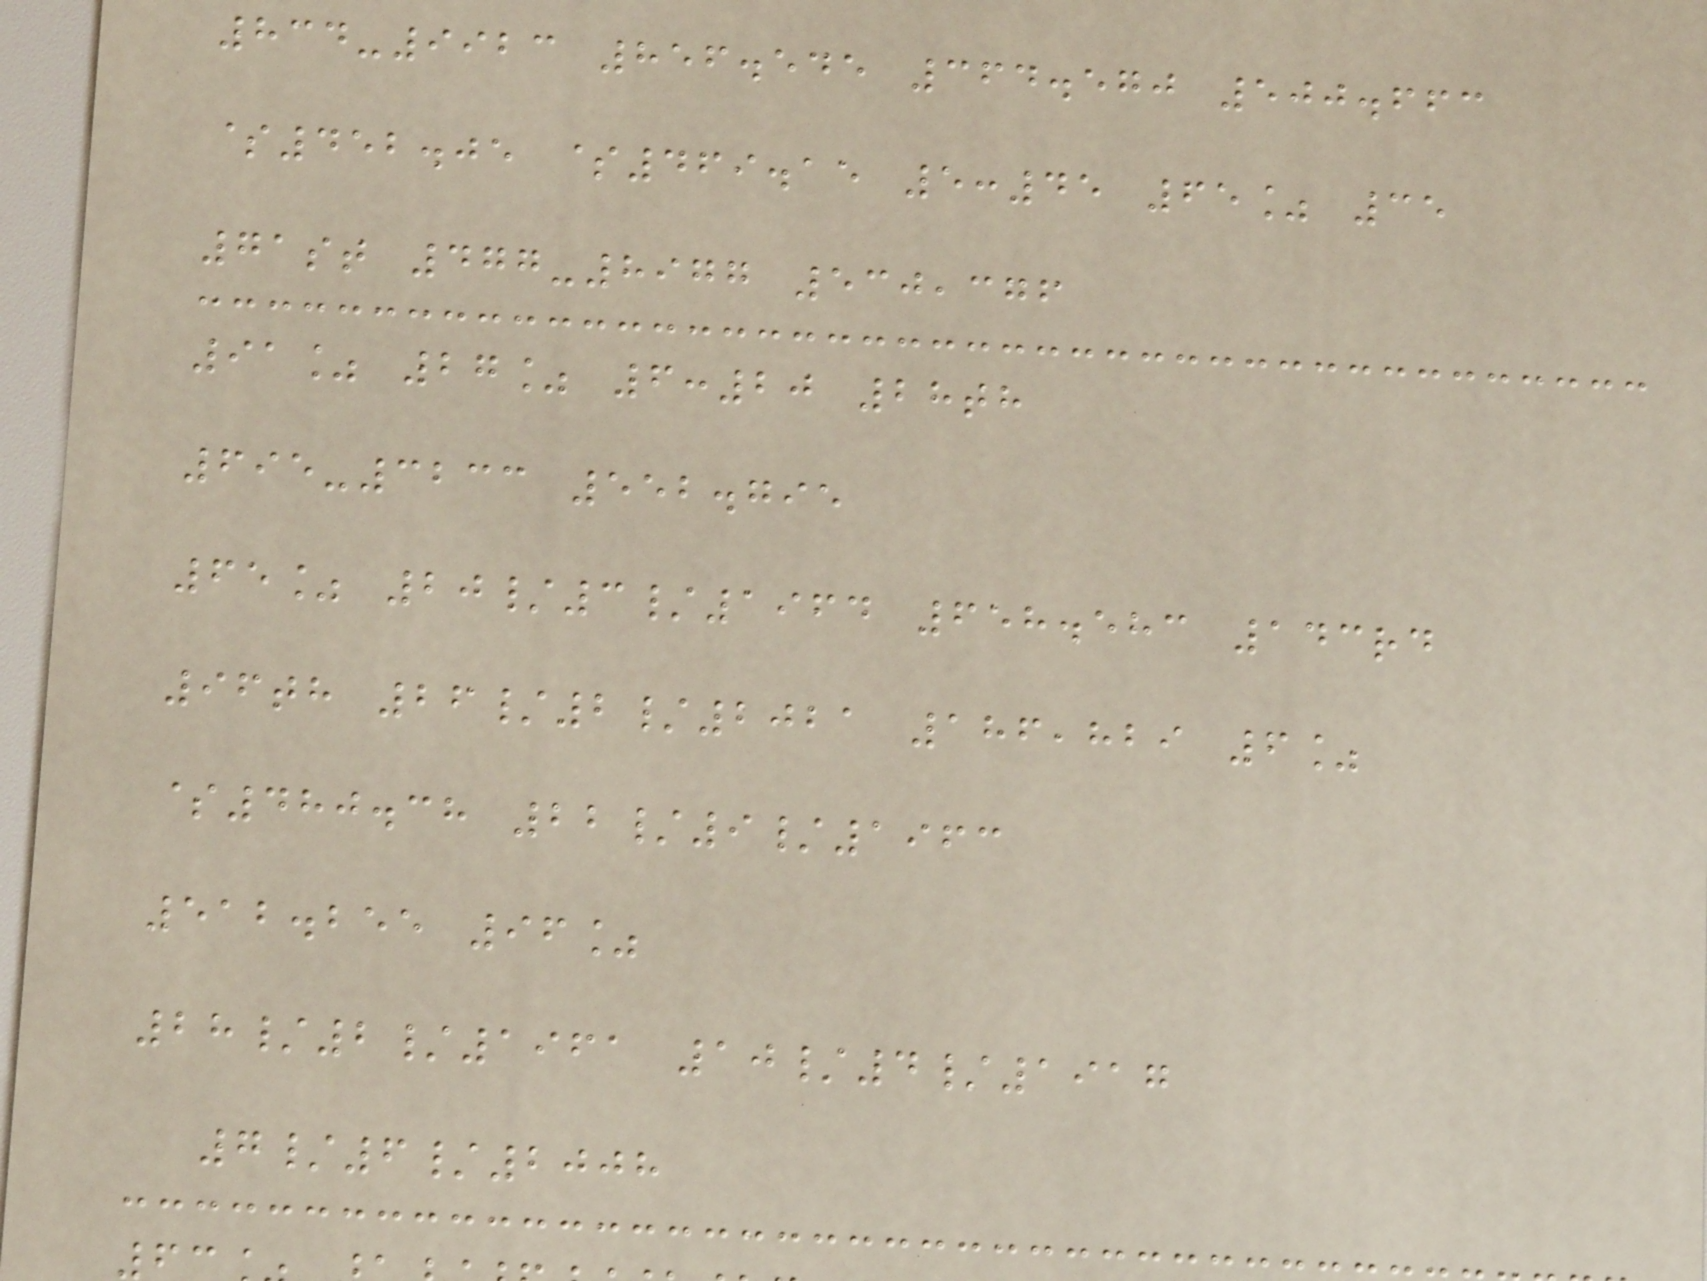834-9923 856.545 364.570 500.663
$452.05 $469.15 5:45 65% 35
71st 477-8977 530,376
91% 27% 6:20 28th
695-3233 552.795
65% 20/3/1964 658.583 143rd
96th 26/2/2021 186,829 6%
$480.38 22/9/1963
512.255 96%
28/2/1961 10/4/1917
7/6/2008
